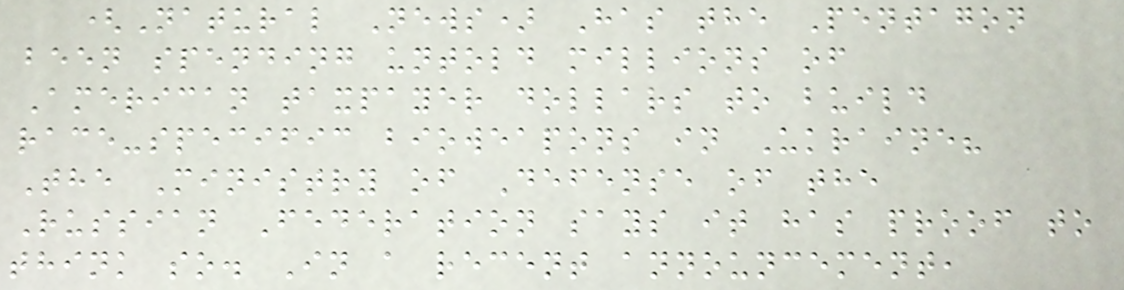(Natural News) Has the Pentagon
been spending untold millions of
American taxpayer dollars to build
race-specific bioweapons in Ukraine?
The Ministry of Defense of the
Russian Federation says it has proof to
think so. In a recent announcement,
